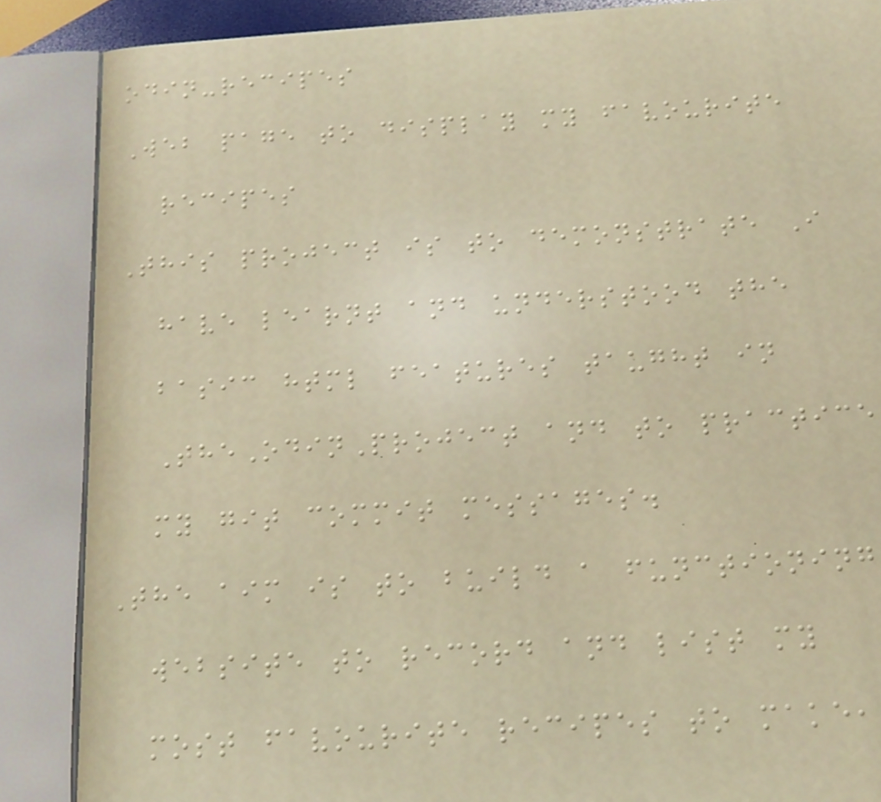odin-recipes
Web page to display my favourite
recipes
This project is to demonstrate I
have learnt and understood the
basic html features taught in
TheOdinProject and to practice
my git commit messages.
The aim is to build a functioning
website to record and list my
most favourite recipes to make,
